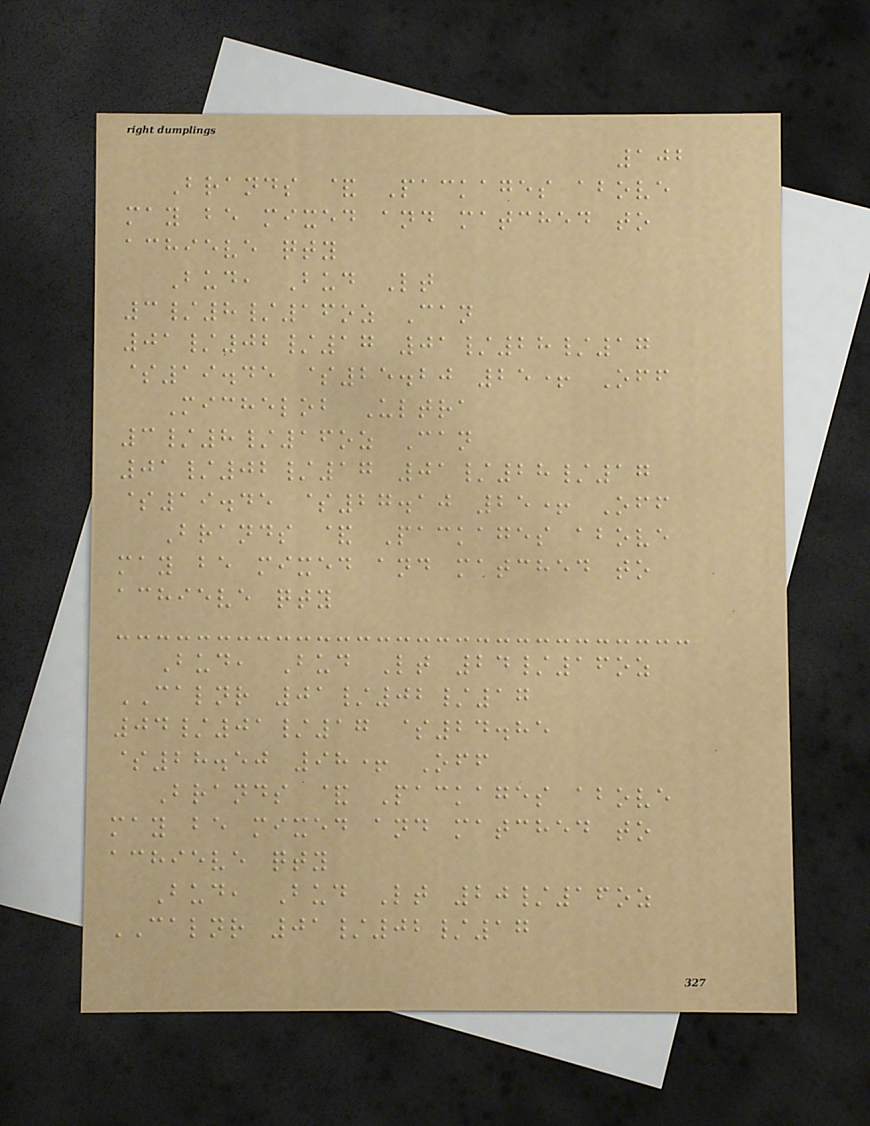102
Brands & Packages above
may be mixed and matched to
achieve qty
Bud, Bud Lt
3/8/16oz Can
01/02/17 01/28/17
$19.45 $25.20 25+ Off
Michelob Ultra
3/8/16oz Can
01/02/17 01/28/17
$19.45 $27.10 25+ Off
Brands & Packages above
may be mixed and matched to
achieve qty
Bud, Bud Lt 24/16oz
CALNR 01/02/17
04/01/17 $24.85
$28.50 98+ Off
Brands & Packages above
may be mixed and matched to
achieve qty
Bud, Bud Lt 20/16oz
CALNR 01/02/17
